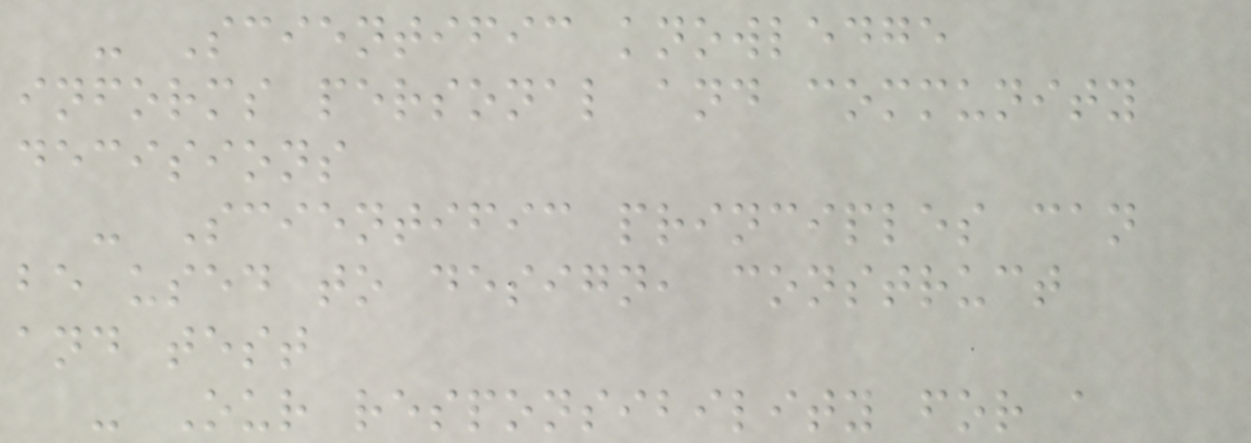- Scientific knowledge
informs personal and community
decisions
- Scientific principles can
be used to design, construct
and test
- Our responsibility for a
